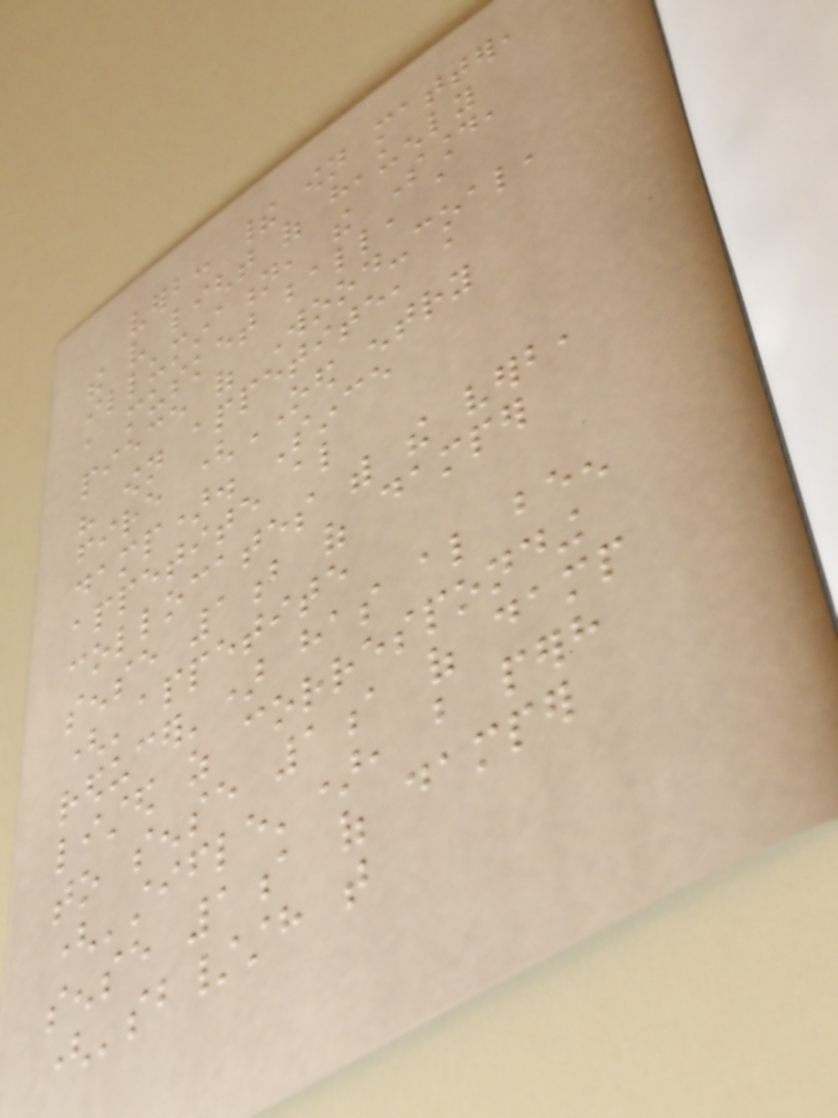verb: their own matter,
the very light of heauenly
illumination, the Sound,
a musket ball, a
piece of Wood-coal,
his own appetite, a
fire (OED entry
damp). Since
appetite also
collocates with the verb,
sense 1b of damper
('appetite
reducer') has also been
listed as corresponding
to sense 1a of damp
('stifle'), but perhaps
sense 1a of damper
('sb/sth that
